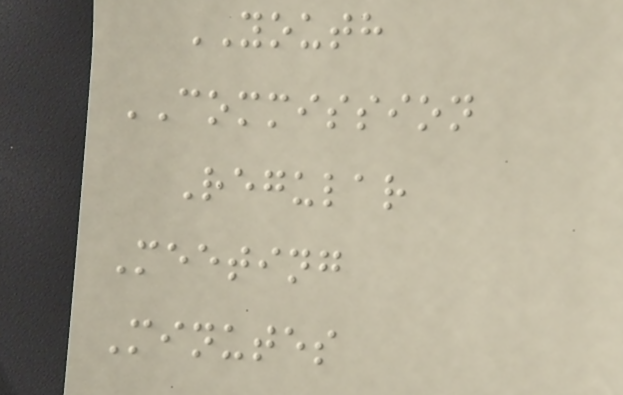YOUTH
COMMISSION
Regular
Meeting
Minutes
